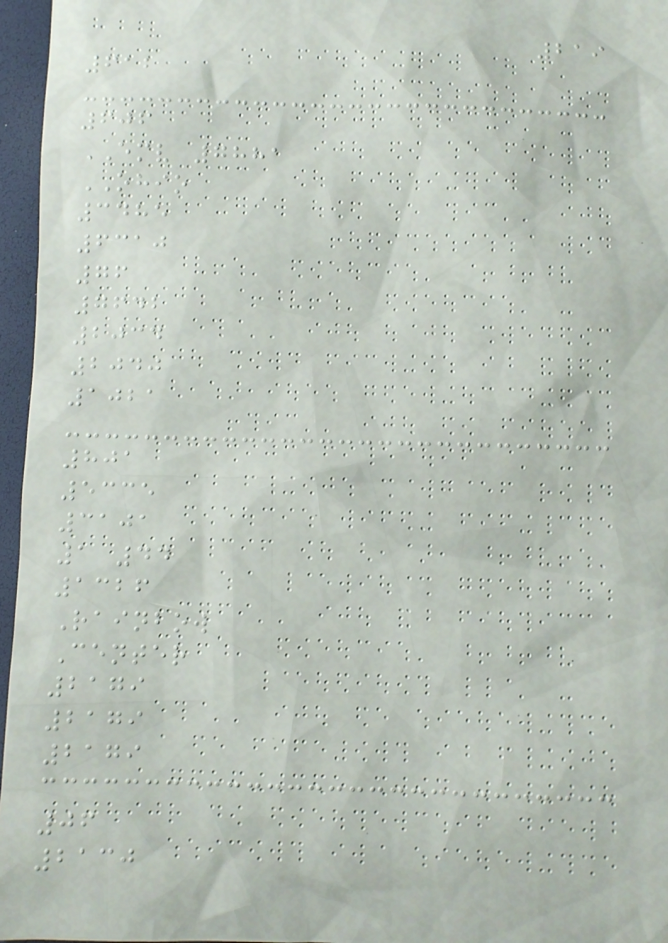219
612
606
EMV 7881
OHIO
3485
6310
76
7642
2034
2040
1021
801
5335
3101
1 44
1326
Rainbow
Center
2179
2179
2179
06
2130
